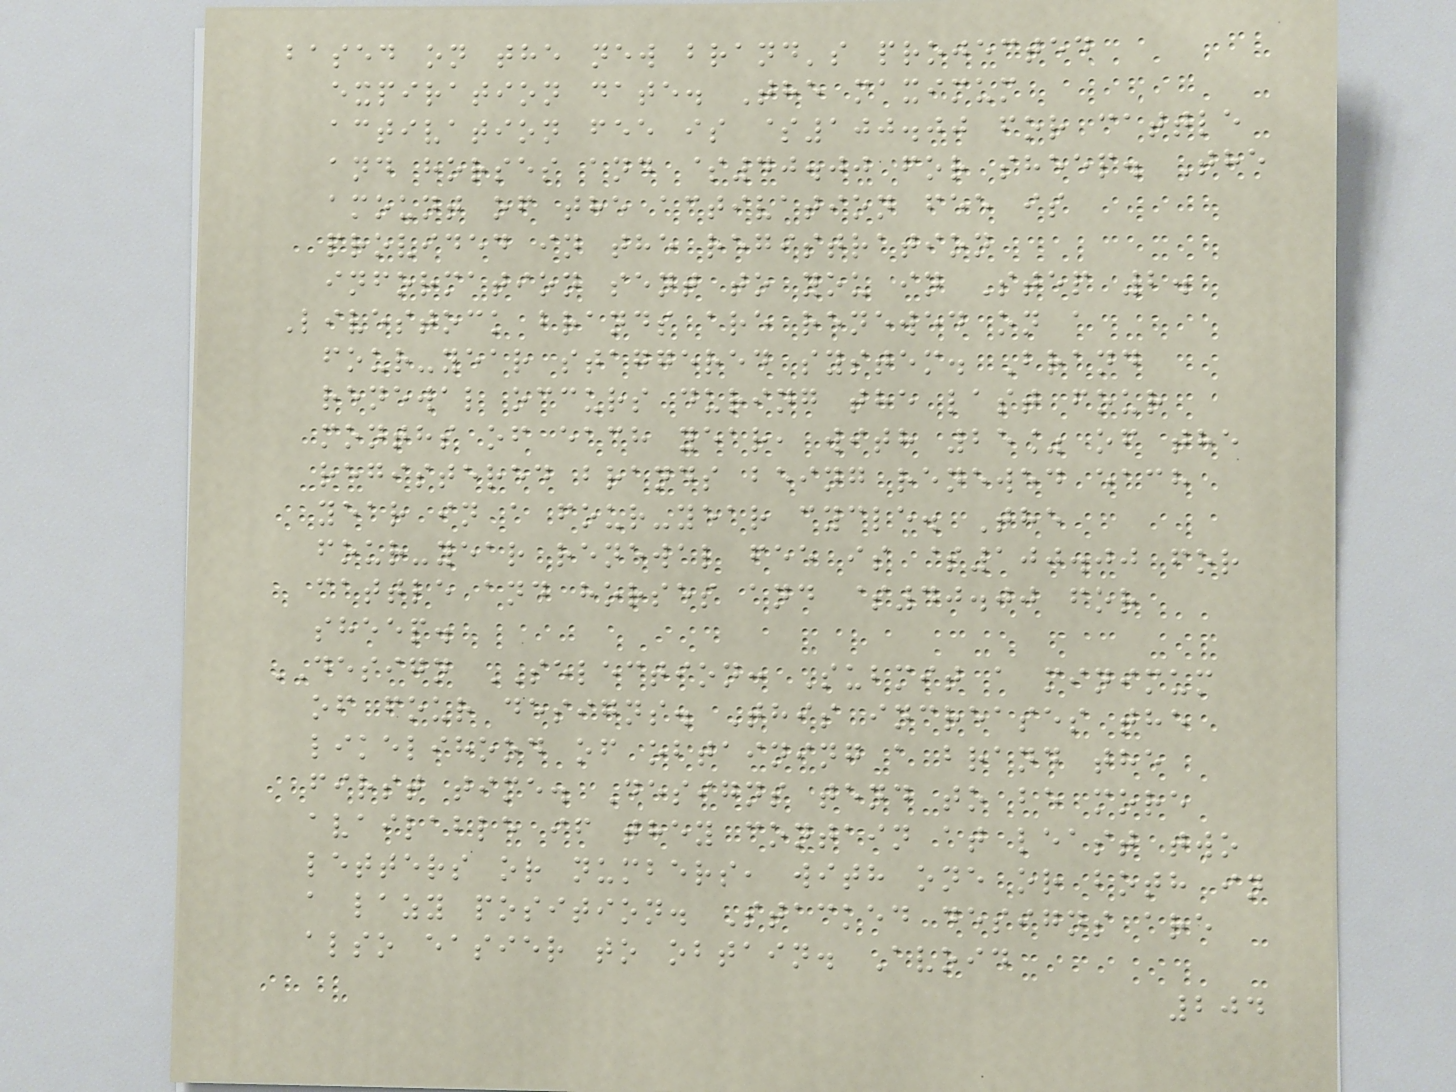based on the new brand's projected
expiration date. The maximum
activation fee is $100.00 for cattle
and horses and $40.00 for sheep. The
amount of the activation fee is
provided in the registration
information sent to you in Step 2.
Livestock brands are renewed on a
four-year staggered system. Brand
renewal occurs during the last four
months of each year, with 25% of the
registered brands being renewed each
year in a four-year cycle. The
four-year renewal fee is $100.00 for
cattle and horses and $40.00 for
sheep.
DESIGN SELECTION: Submit a minimum
of four designs. This increases the
likelihood of obtaining a brand the
first time. Designs tend to be more
available if they contain at least two
letters or numbers, with one or both in
a lazy position. Stacked designs are
also easier to obtain. Avoid
204
